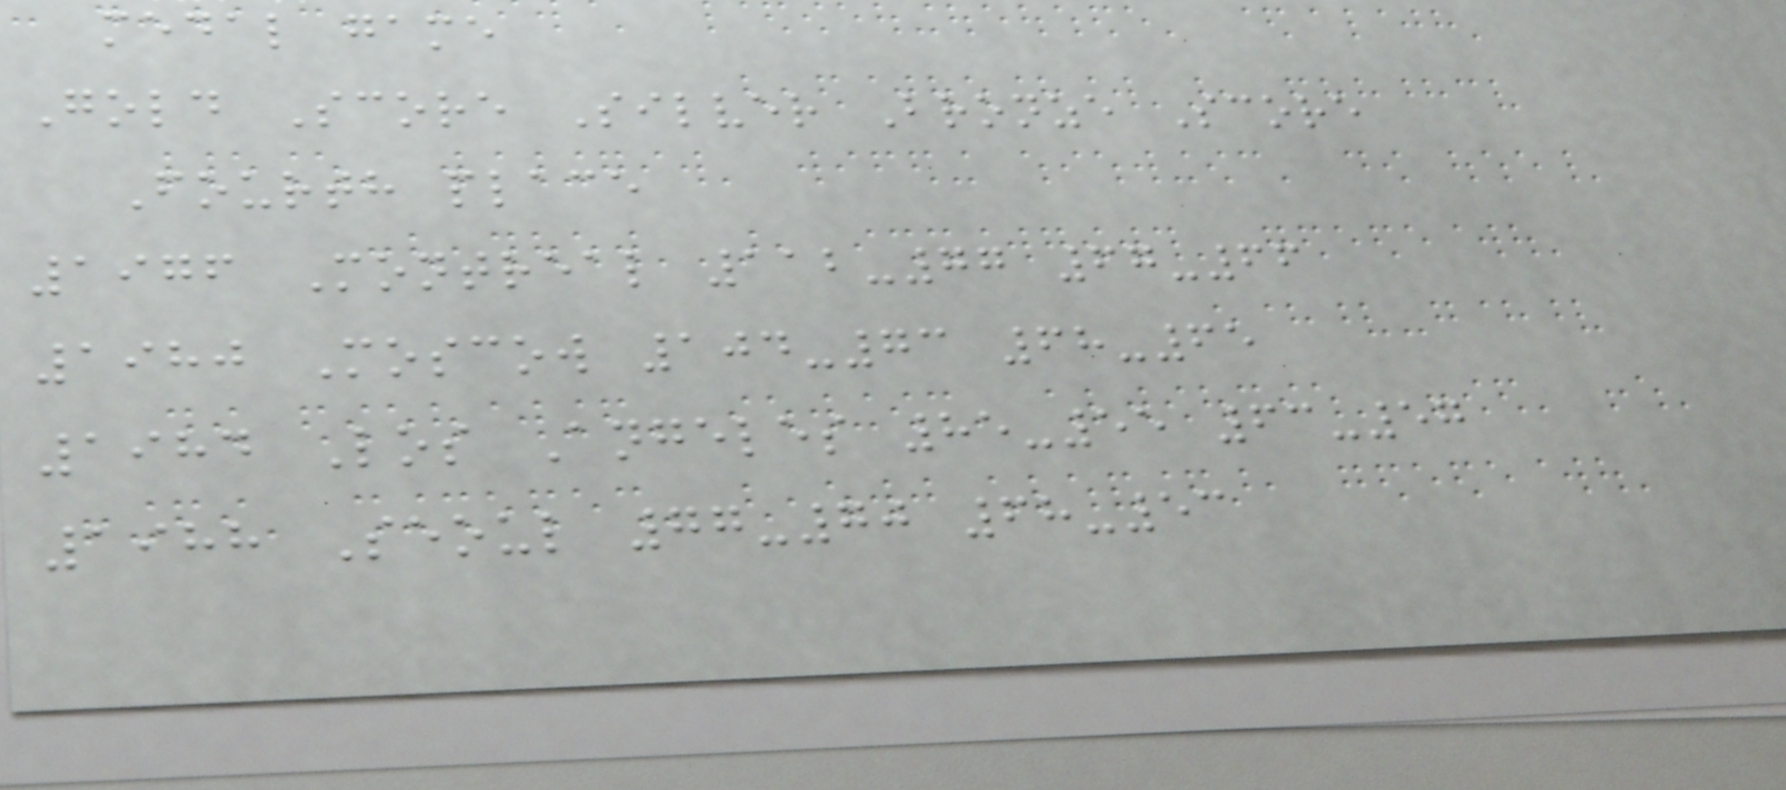medal game
Gold Score Silver Bronze Score
Fourth place
1976 Montreal 112-77 67-66
1980 Moscow 104-73 68-65
1984 Los Angeles 85-55 63-57
1988 Seoul 77-70 68-53
